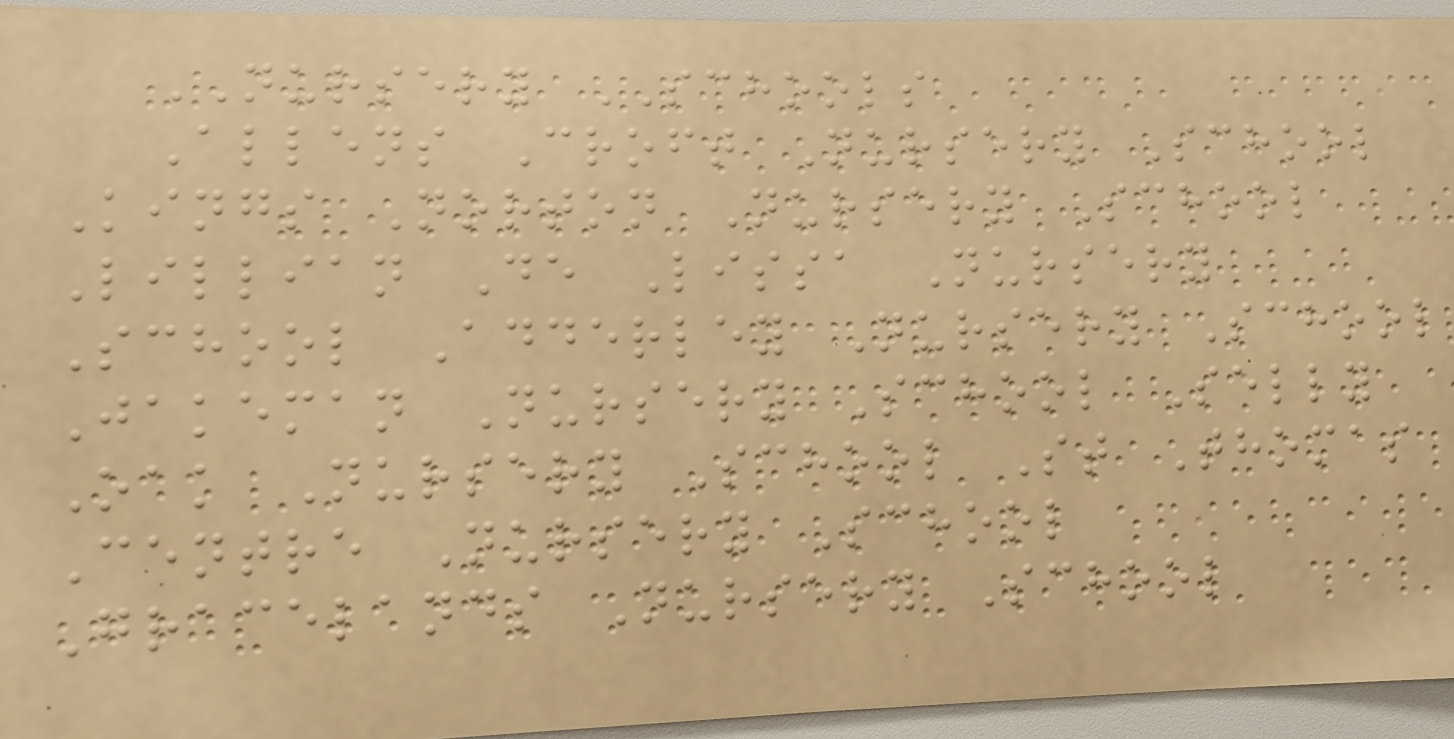NURSERY SCHOOLS
Allens Croft Nursery School
Kings Norton Nursery School
Lillian De Lissa Nursery
School Adderley Nursery School
Jakeman Nursery School Selly
Oak Nursery School St Thomas
Centre Nursery School
Gracelands Nursery School
